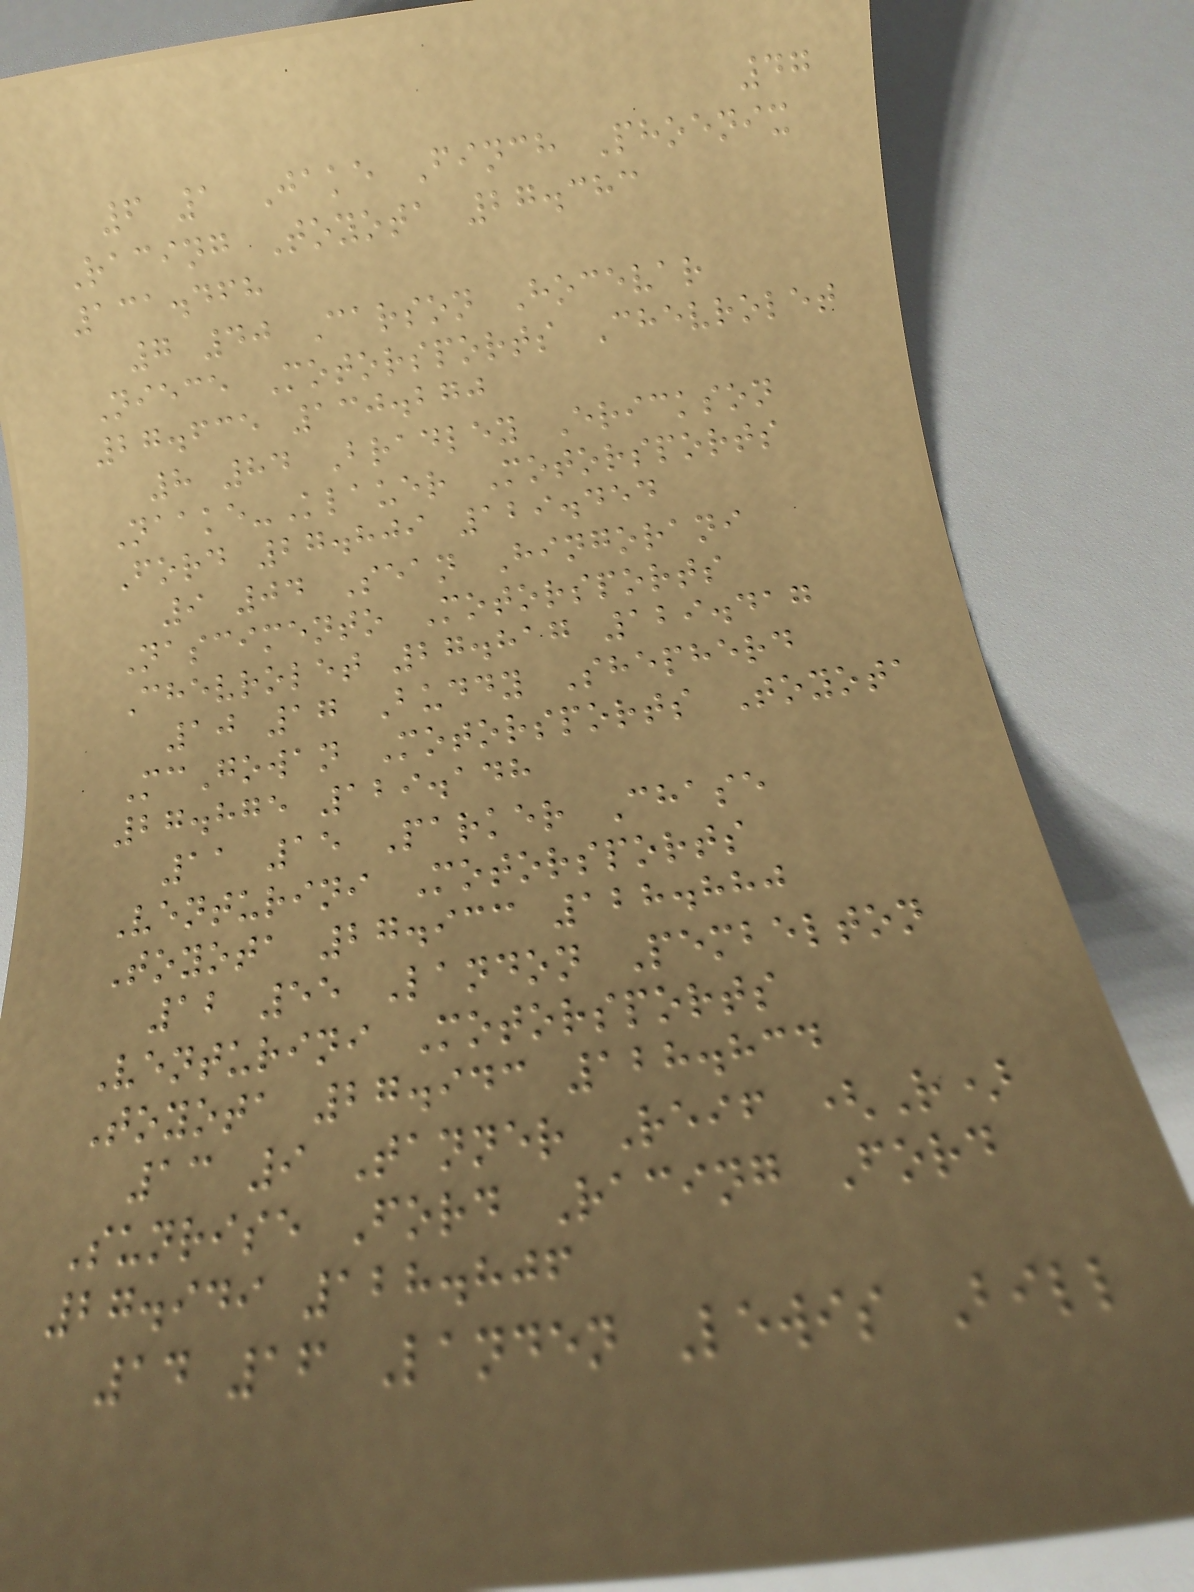47
6 1 Jake Finch Phoenix
Racing Toyota 27.383
131.468
7 40 Carson Hocevar
Niece Motorsports Chevrolet
27.635 130.270
8 84 Bradley Erickson
Naake-Klauer Motorsports
Ford 27.809 129.454
9 04 Sean Hingorani
Nascimento Motorsports
Chevrolet 27.817 129.417
10 17 Buddy Shepherd
McGowan Motorsports Toyota
27.875 129.148
11 15 Parker Chase
Venturini Motorsports
Toyota 27.933 128.880
12 55 Landon Pembelton
Venturini Motorsports
Toyota 27.943 128.834
13 9 Tanner Reif (R)
Sunrise Ford Racing Ford
27.949 128.806
14 16 Landen Lewis Bill
